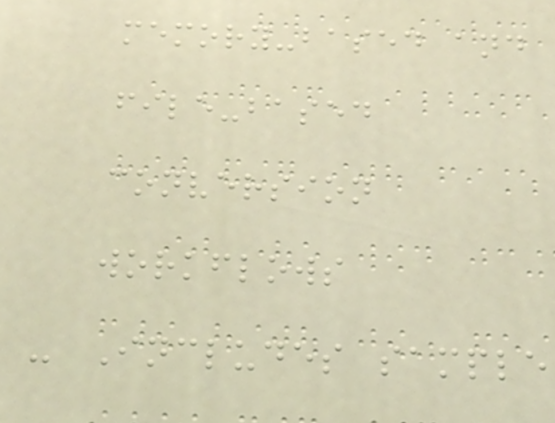memory-based and
file-based
conversion
workflows
- Includes sample
